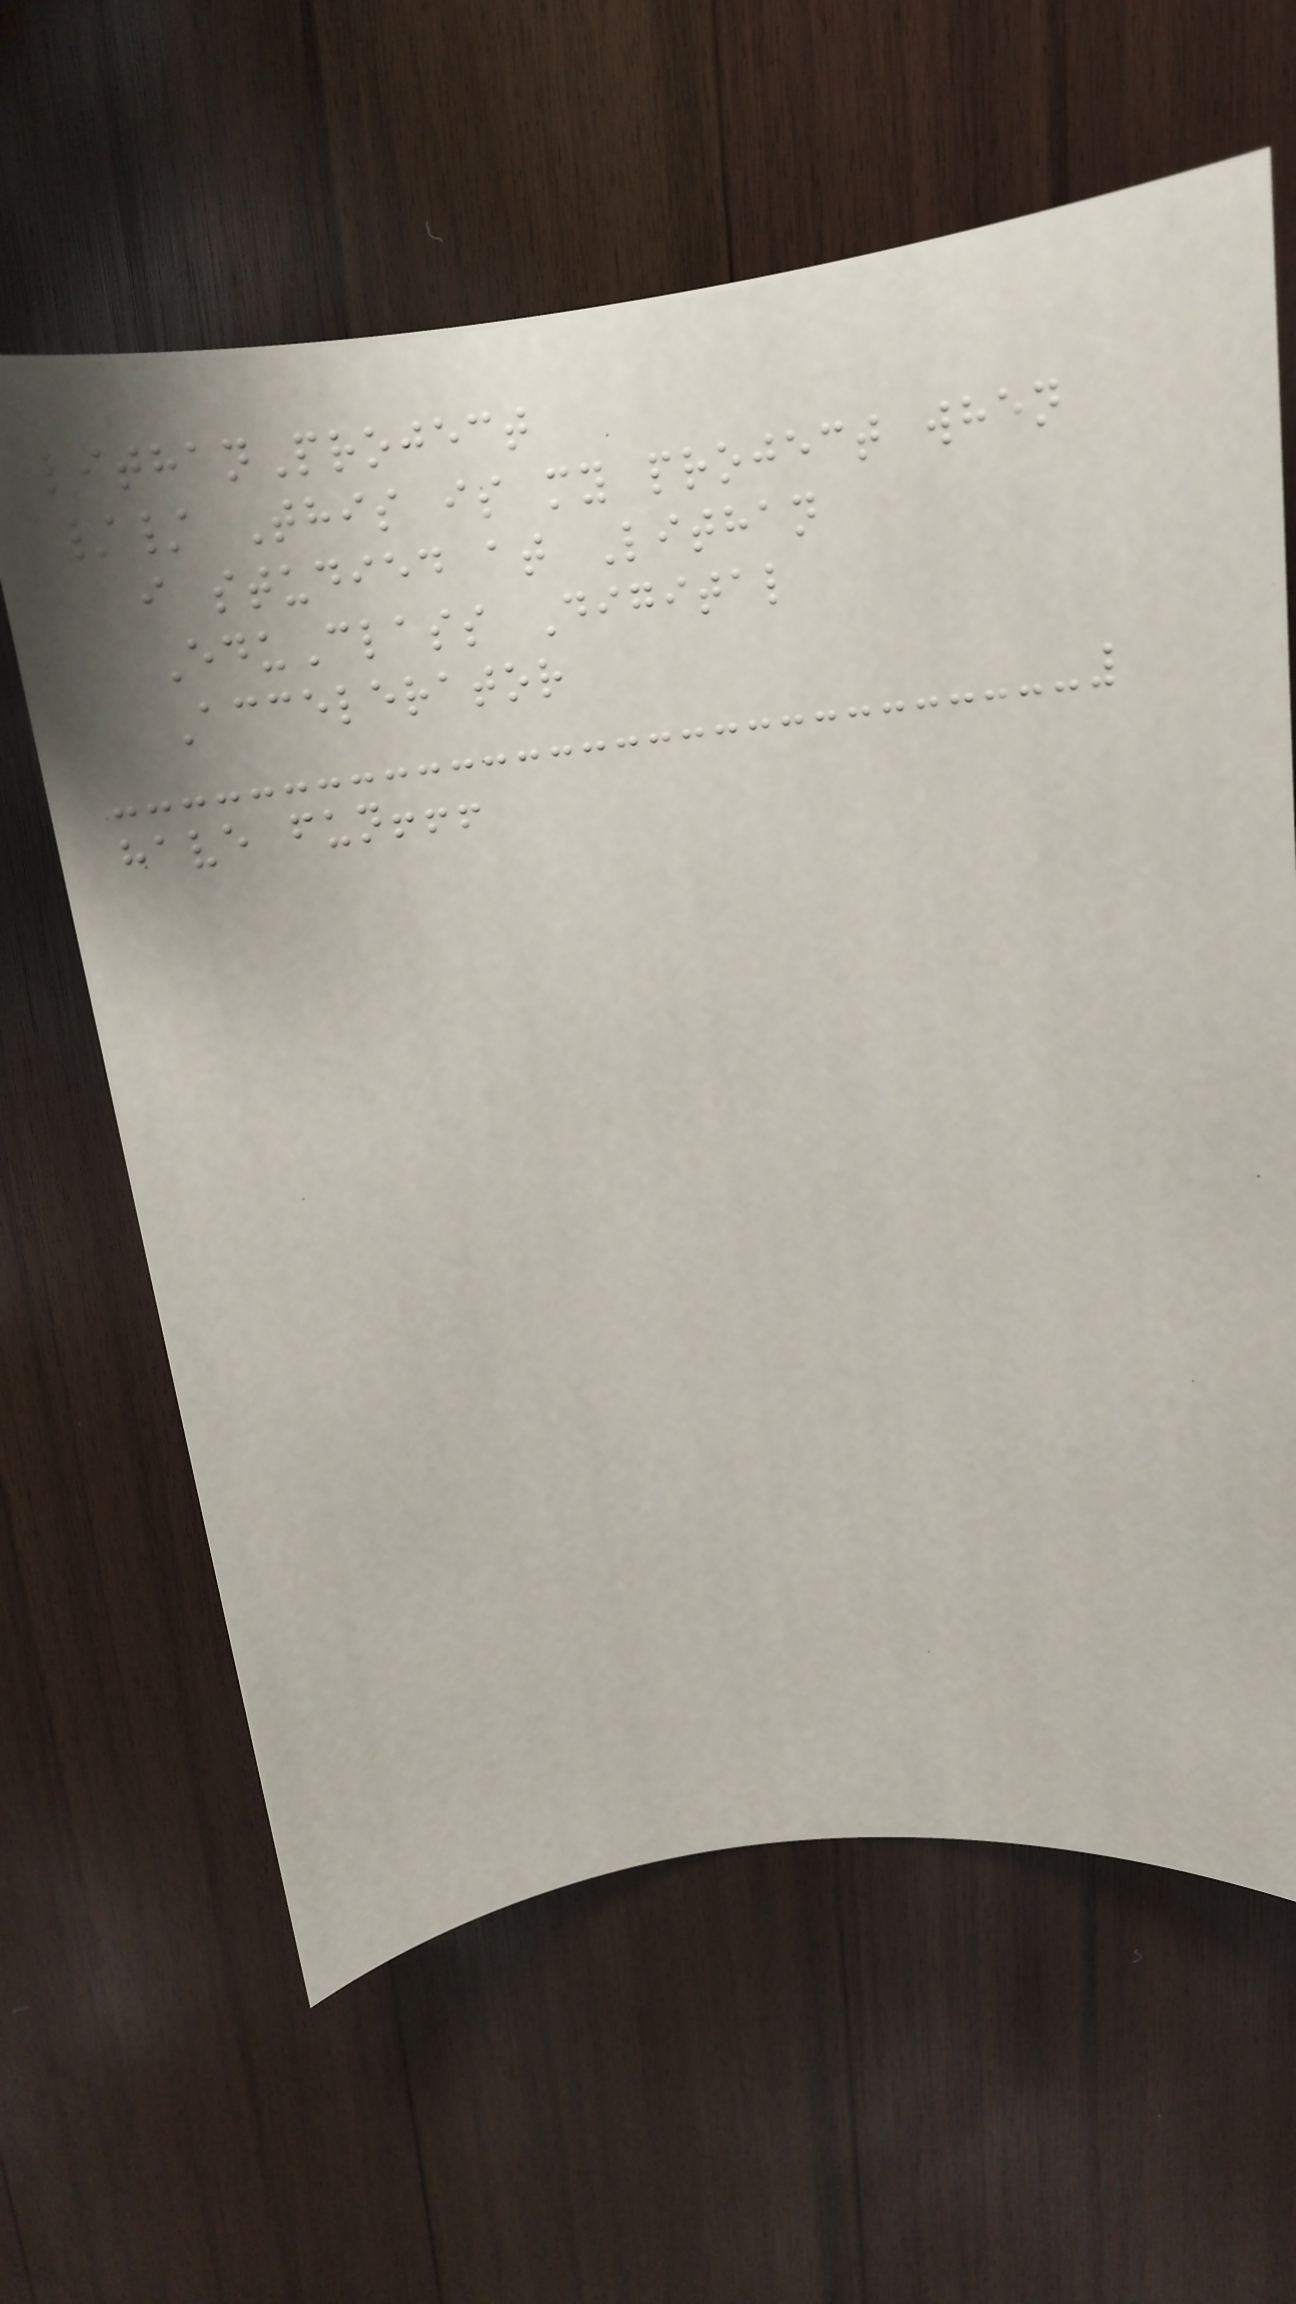lithanProject
// This is my project when
i studied at Lithan
EduClass Digital
Accelerator
have fun!!!
